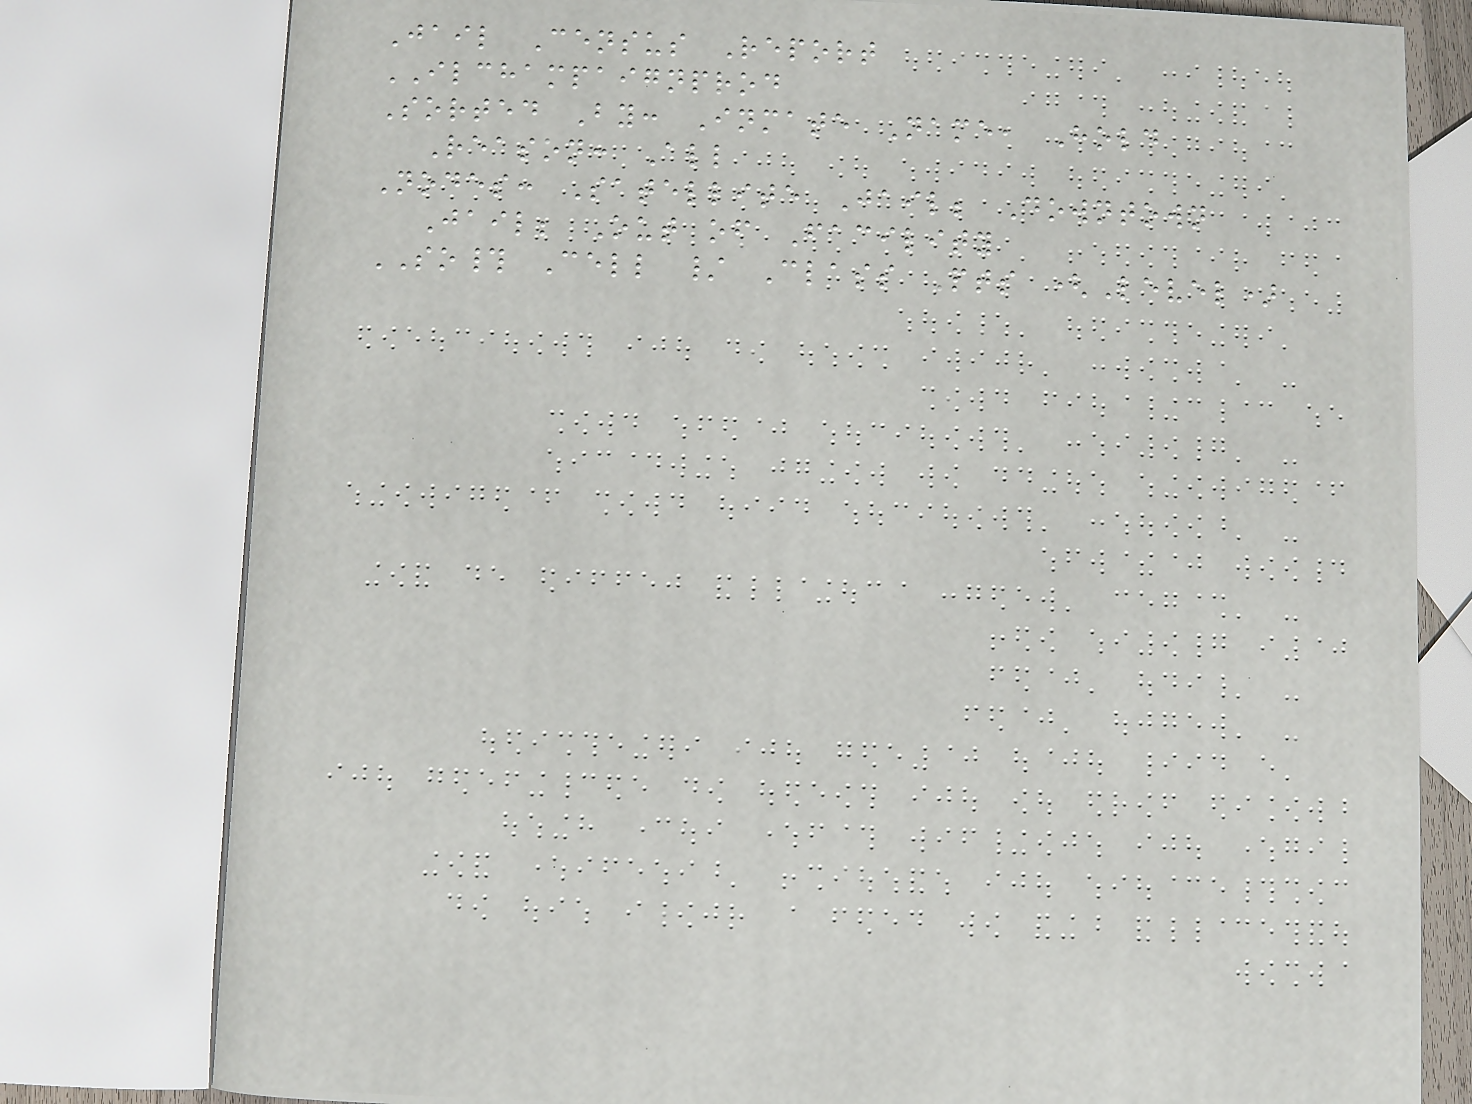Jail Census Report
ILCHAMPAIGNPROD
Sorted By: Inmate Name, Hold
Reason: All
Nodes: Satellite Jail; Downtown
Jail; Out of Facility
SO# Cell / Class Pts (Level)
